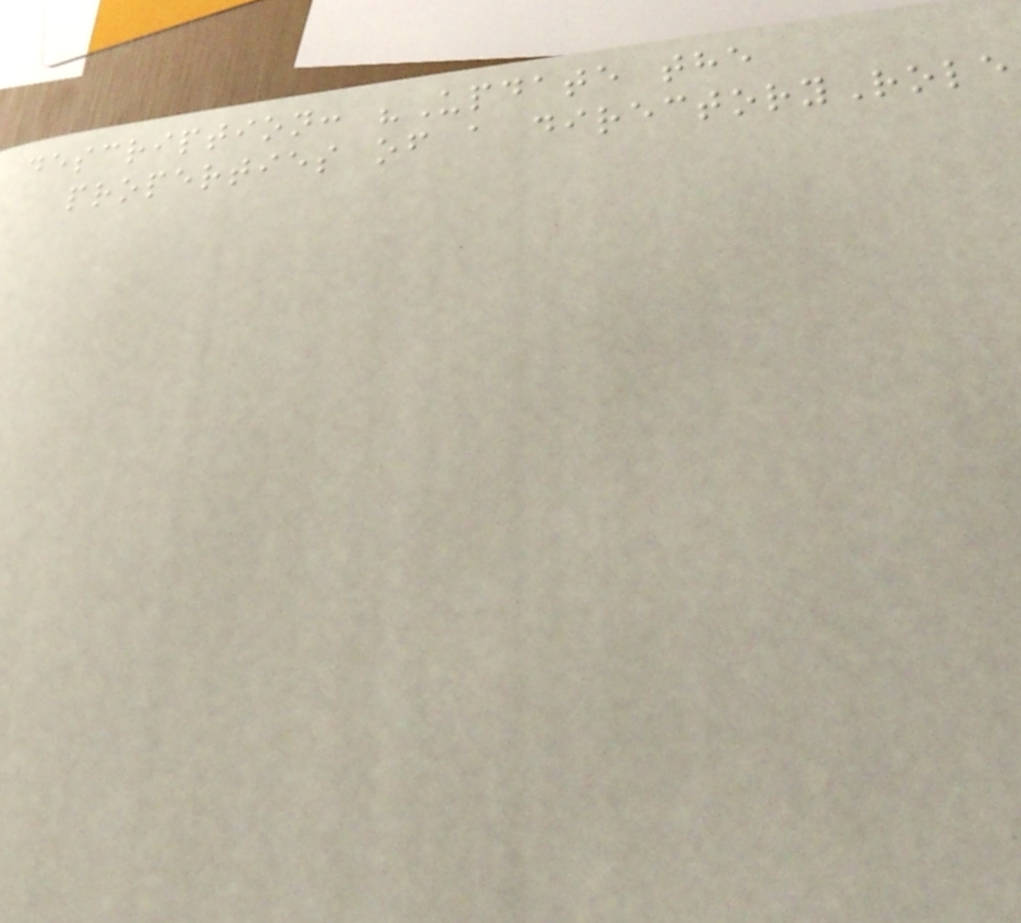description: "Update the
properties of a directoryRole
